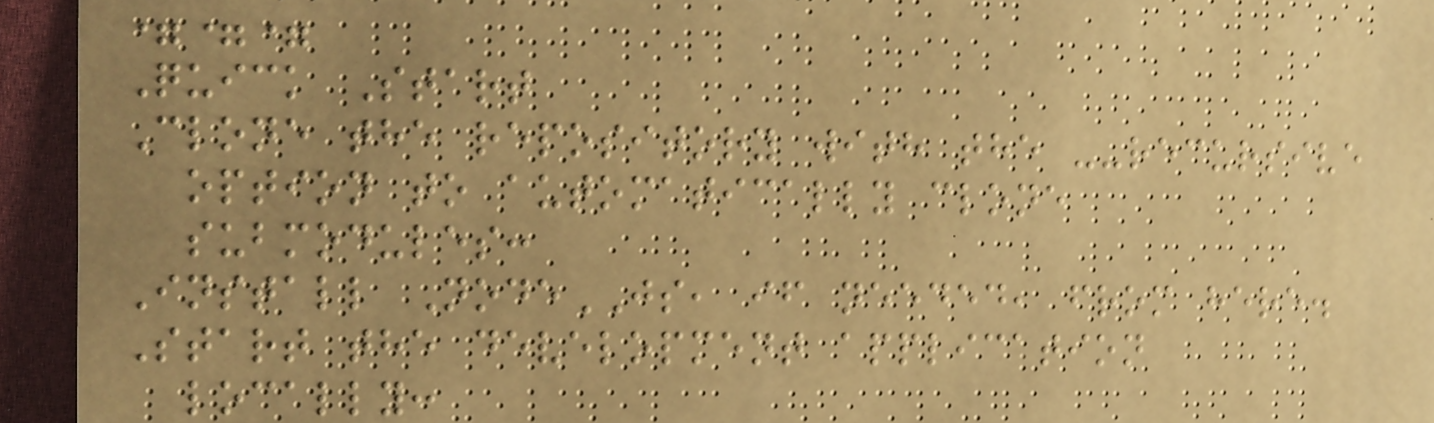===
Quick Start
Clone the repository with the --recursive
option to automatically clone
submodules:
Install NodeJS, if needed, from here.
Start the development application
locally:
